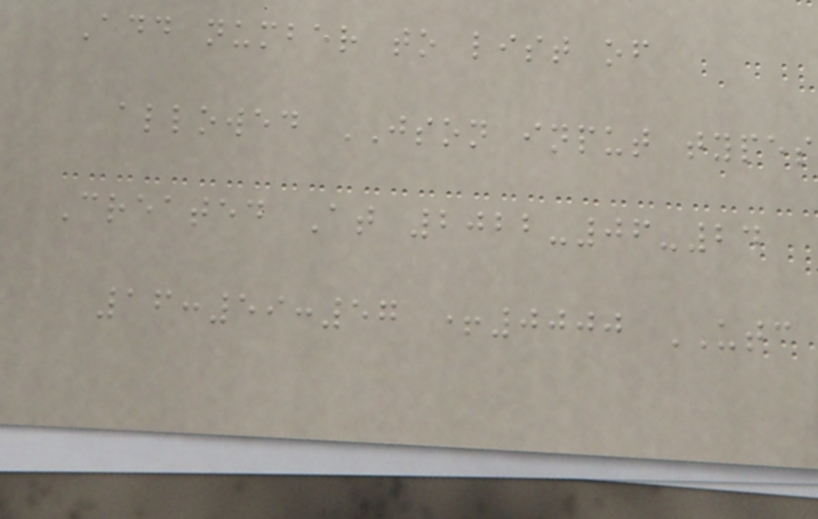Add number to list of
allowed JSON input types
Created At 2022-06-24
16:59:57 +0000 UTC
